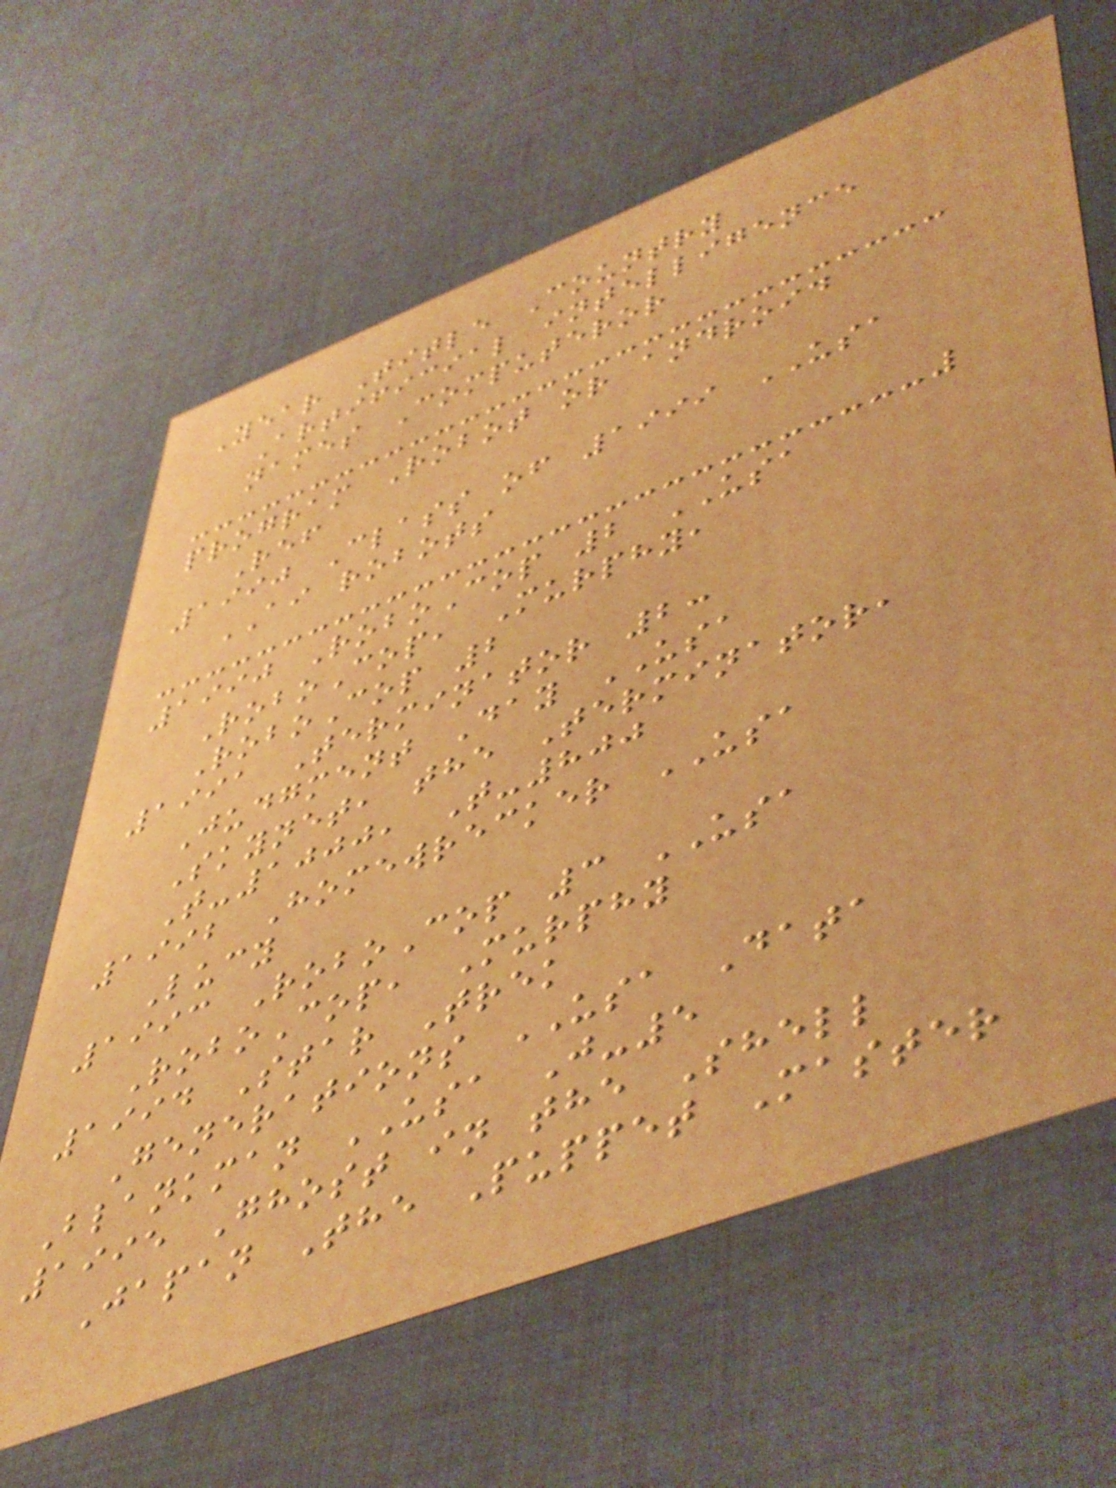Year Title Country
Artificial intelligence
names Computeror
program Robot or android
Ref
1990 Class of 1999 USA
AI robots
1990 RoboCop 2 USA
RoboCop, Murphy,
RoboCop 2
1991 Terminator 2:
Judgment Day USA
Skynet, the Terminator,
T-1000, T-800
1992 Homewrecker USA
Lucy
1993 RoboCop 3 USA
RoboCop, Murphy
1994 Star Trek
Generations USA Data
Blankman USA J-5
1995 Ghost in the Shell
Japan The Puppet Master
